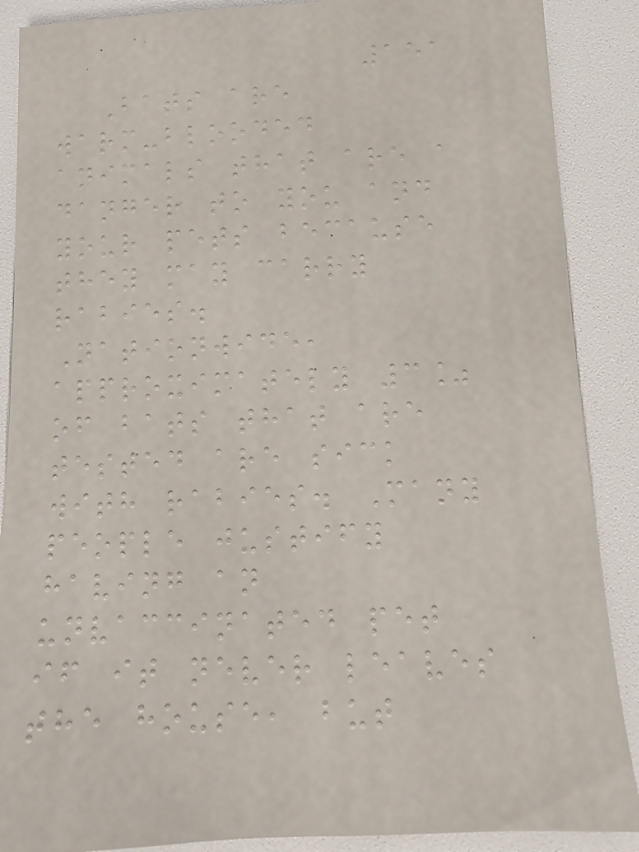151
Bats are
warm-blooded
animals that are a
danger to you and
your pets because
they may carry
rabies.
Nationwide,
approximately 3%
of bats that are
tested are sick
with rabies. Many
people justify
having an
unvaccinated pet
if it never leaves
the house, but
